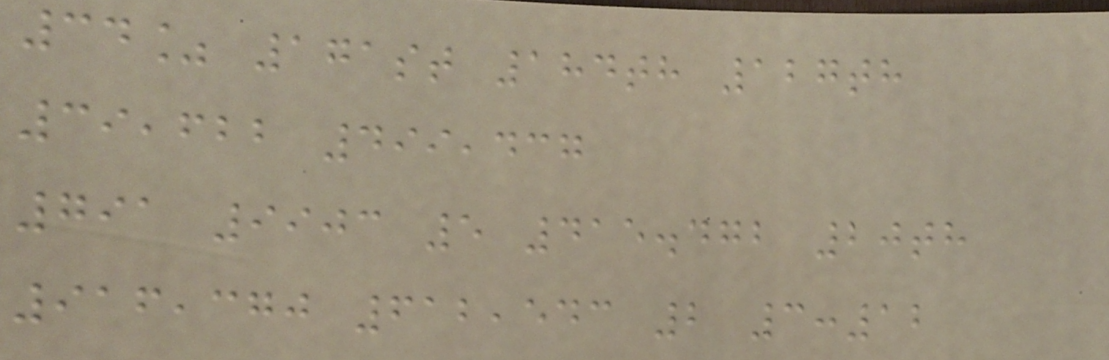34% 171st 184th 127th
39,622 499,437
791 9903 5 415.472 20th
916,370 612,543 2 3:12
